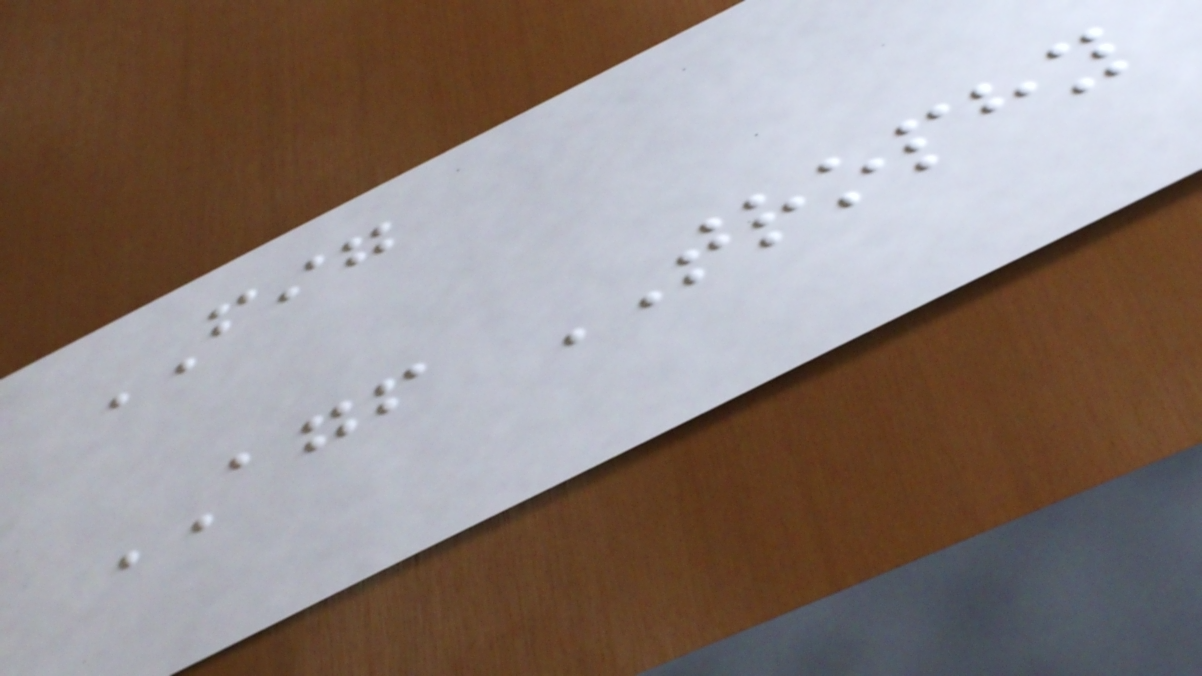FIG
AGF TROPHY
